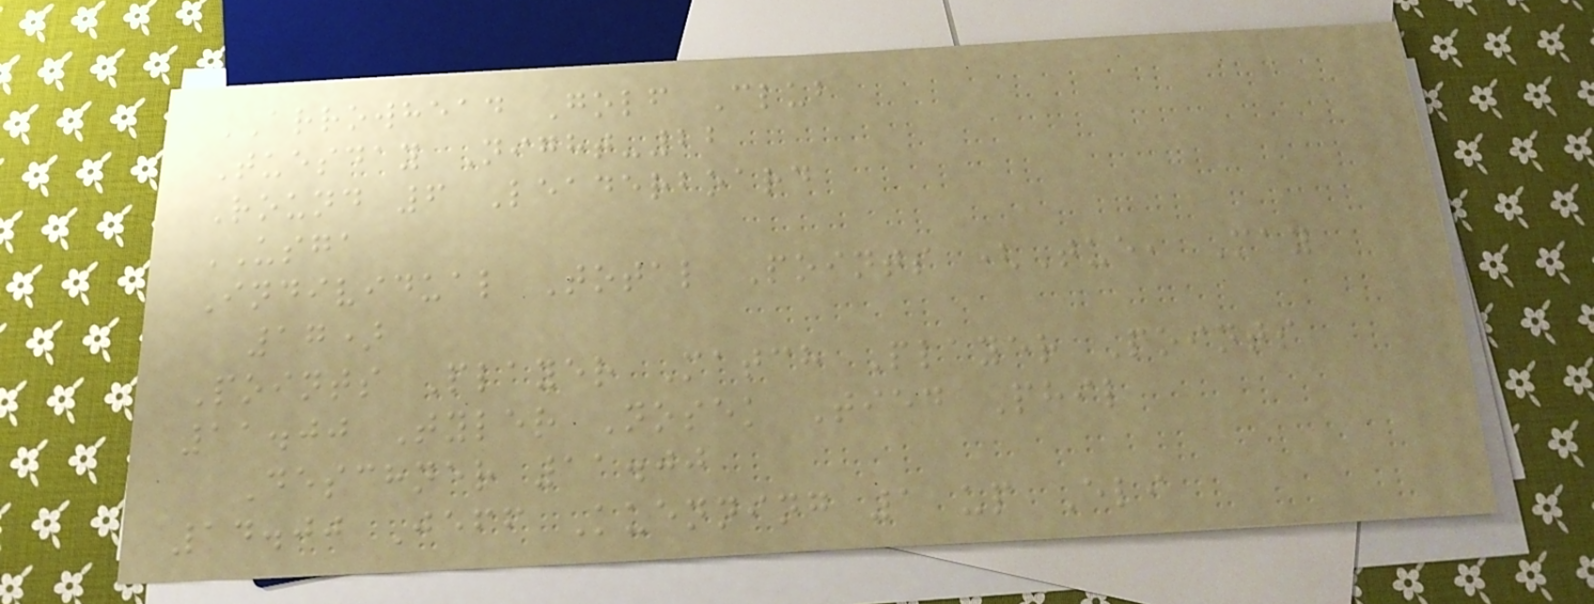ARROWHEAD Golf Club
Tuesday Night-22
Round 6 Leaderboard
USGA
Individual Total Points (Tue, May
17)
Points Player Match Player Points
11.00 Tyler Nosek Tied Phil
Deschner 11.00
14.00 Jeff Kuenning 1 up Eli
